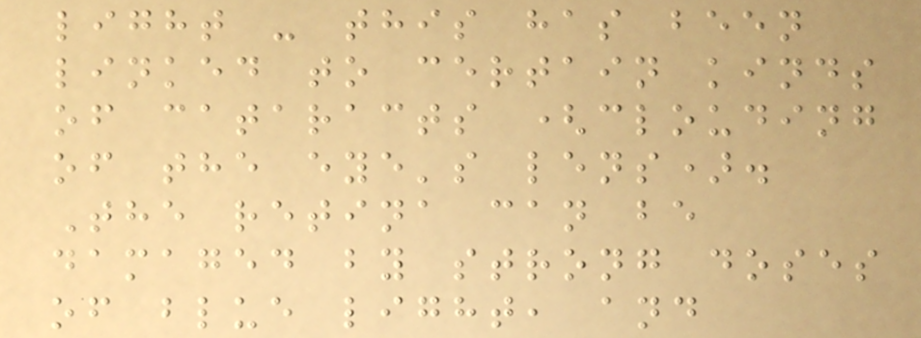light - this has been
linked to certain kinds
of cataracts (clouding
of the eye's lens).
The retina can be
damaged by strong doses
of blue light, and
